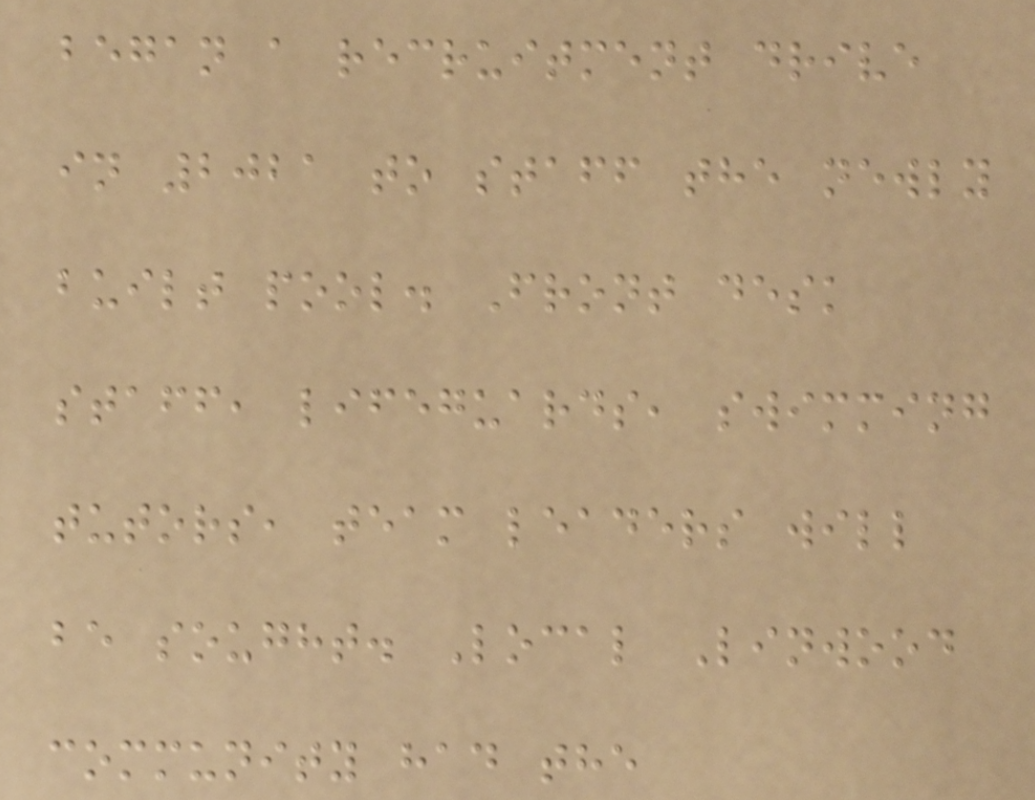began a recruitment drive
in 2021 to staff the newly
built pool. Front desk
staff, lifeguards, swimming
tutors, team leaders will
be sought. Local Linwood
community had the
